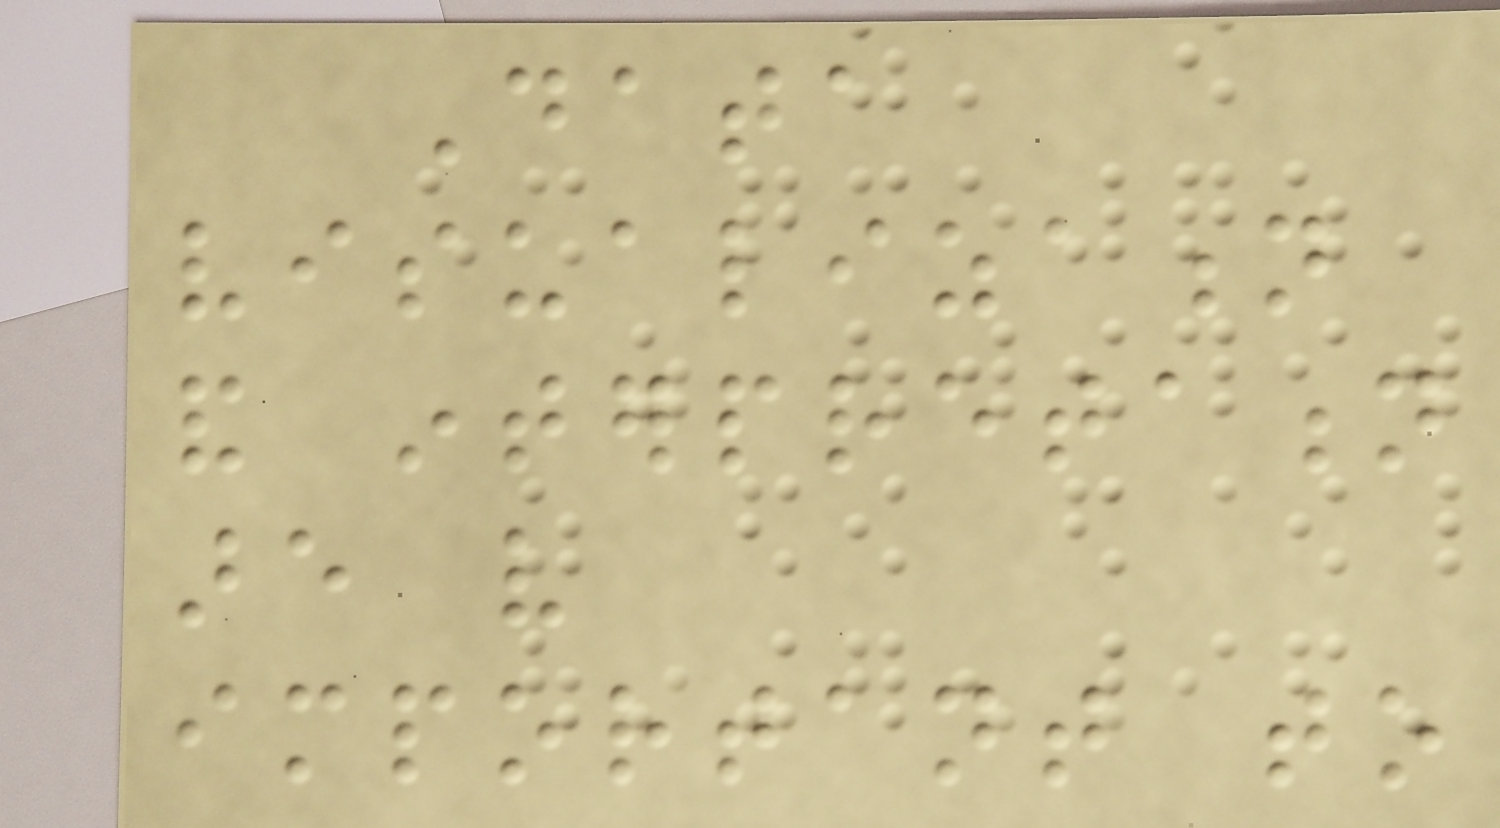Data
visualization
and interpretation
are very
important to
